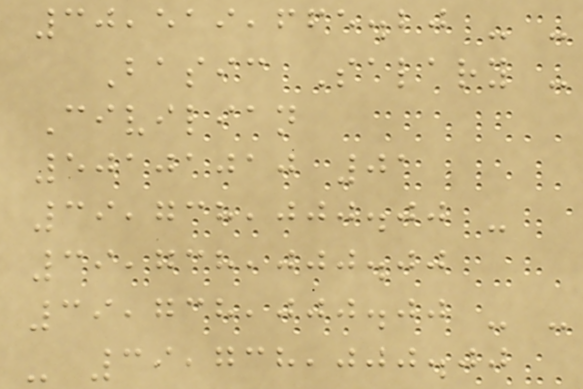30,519,665.20 - -
Basic Salary -
Civilian
50101010 01
39,738,000.00 -
39,738,000.00
39,738,000.00 - -
- 39,738,000.00
